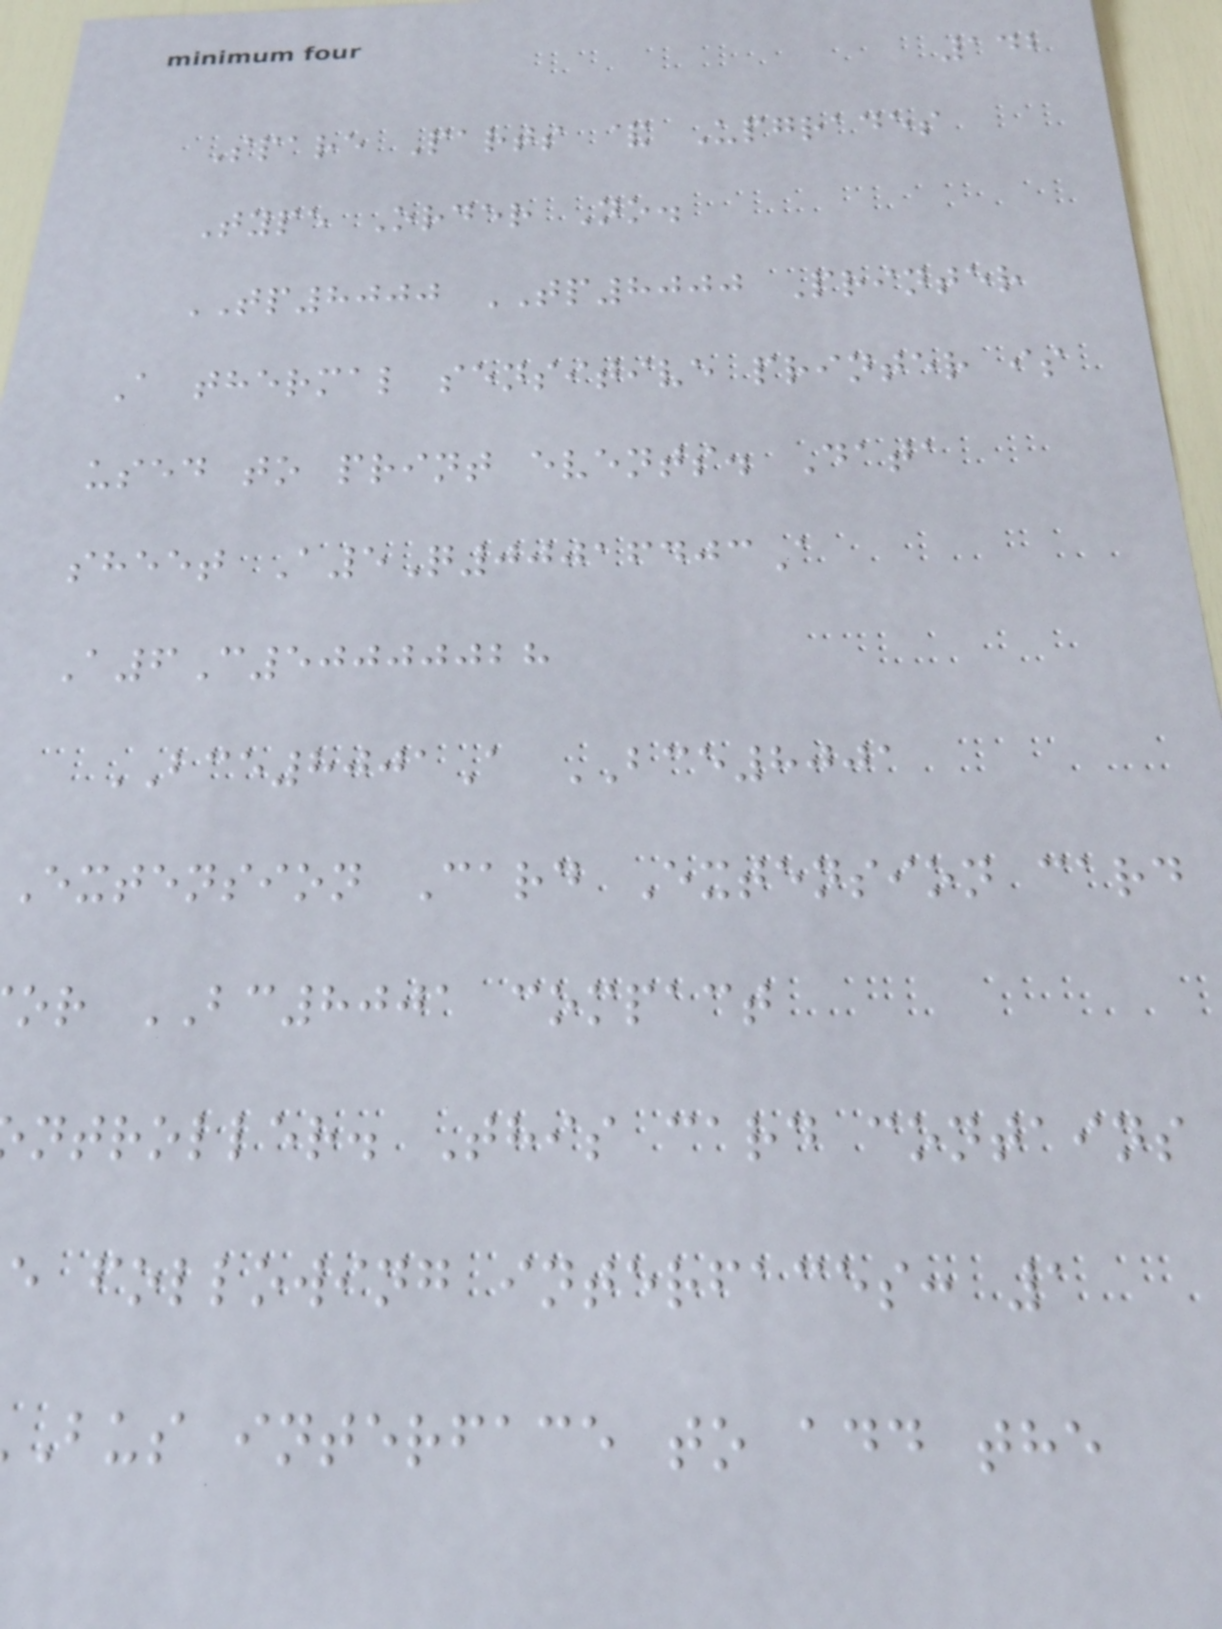142
Spare Parts & Upgrades
Type Order No.
TP8000 TP8000 Printer
A thermal sensitive printer is
used to print events. Data
sheet A5Q00016403A
A6C50000028
BCE8001A BCE8001
Extension Card Extension card
or BC8001 compact
ntroller. This card contains
e following interfaces: 1
Bus interface to add the
